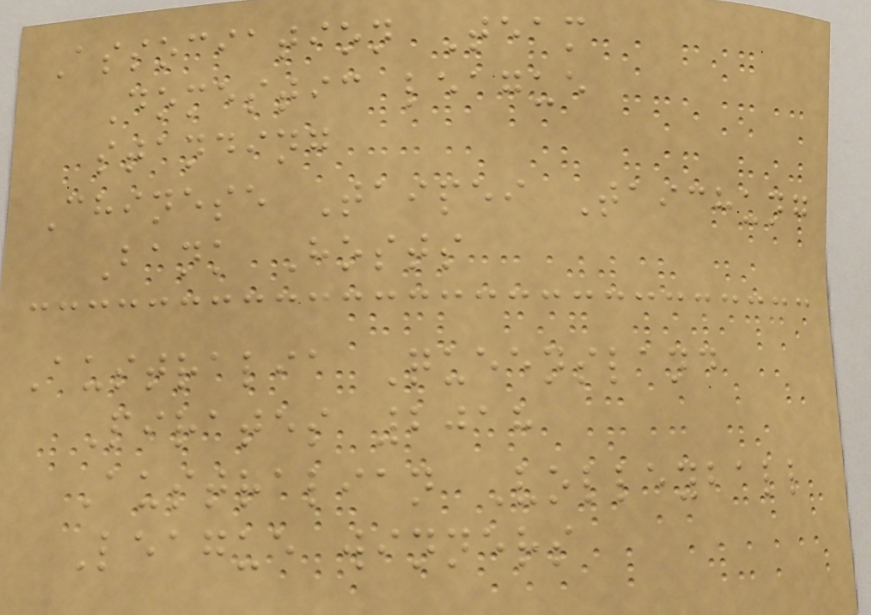Association Team
Domestic league
standing
Chinese Taipei Taichung
Bank Hosts
Australia Queensland
Pirates 2018
Australian Volleyball
League winners
